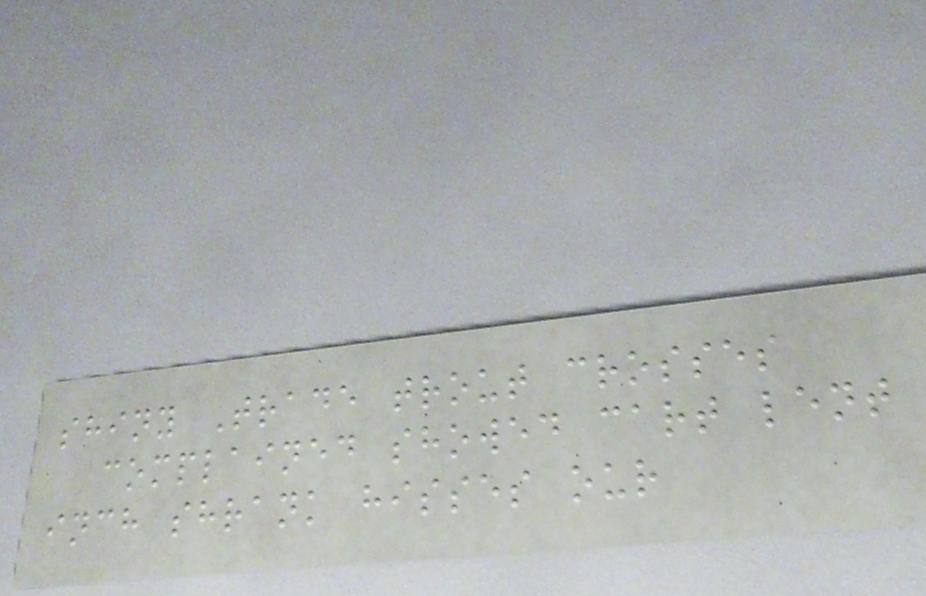shiny Trade trout crosses
complained showed cart lent
inch shrank hisses our
